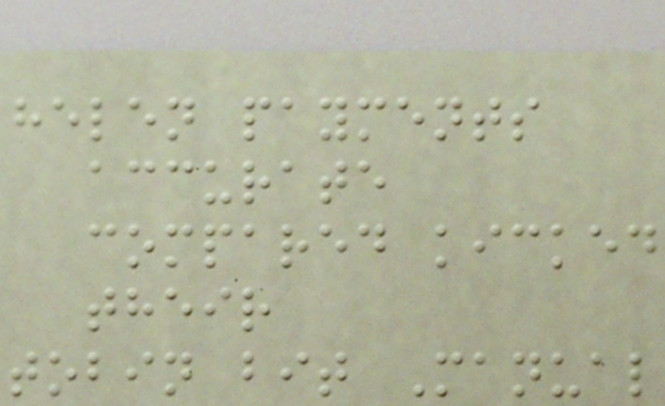helen payments
accurate
compared kicked
their
tobin bit Manual
